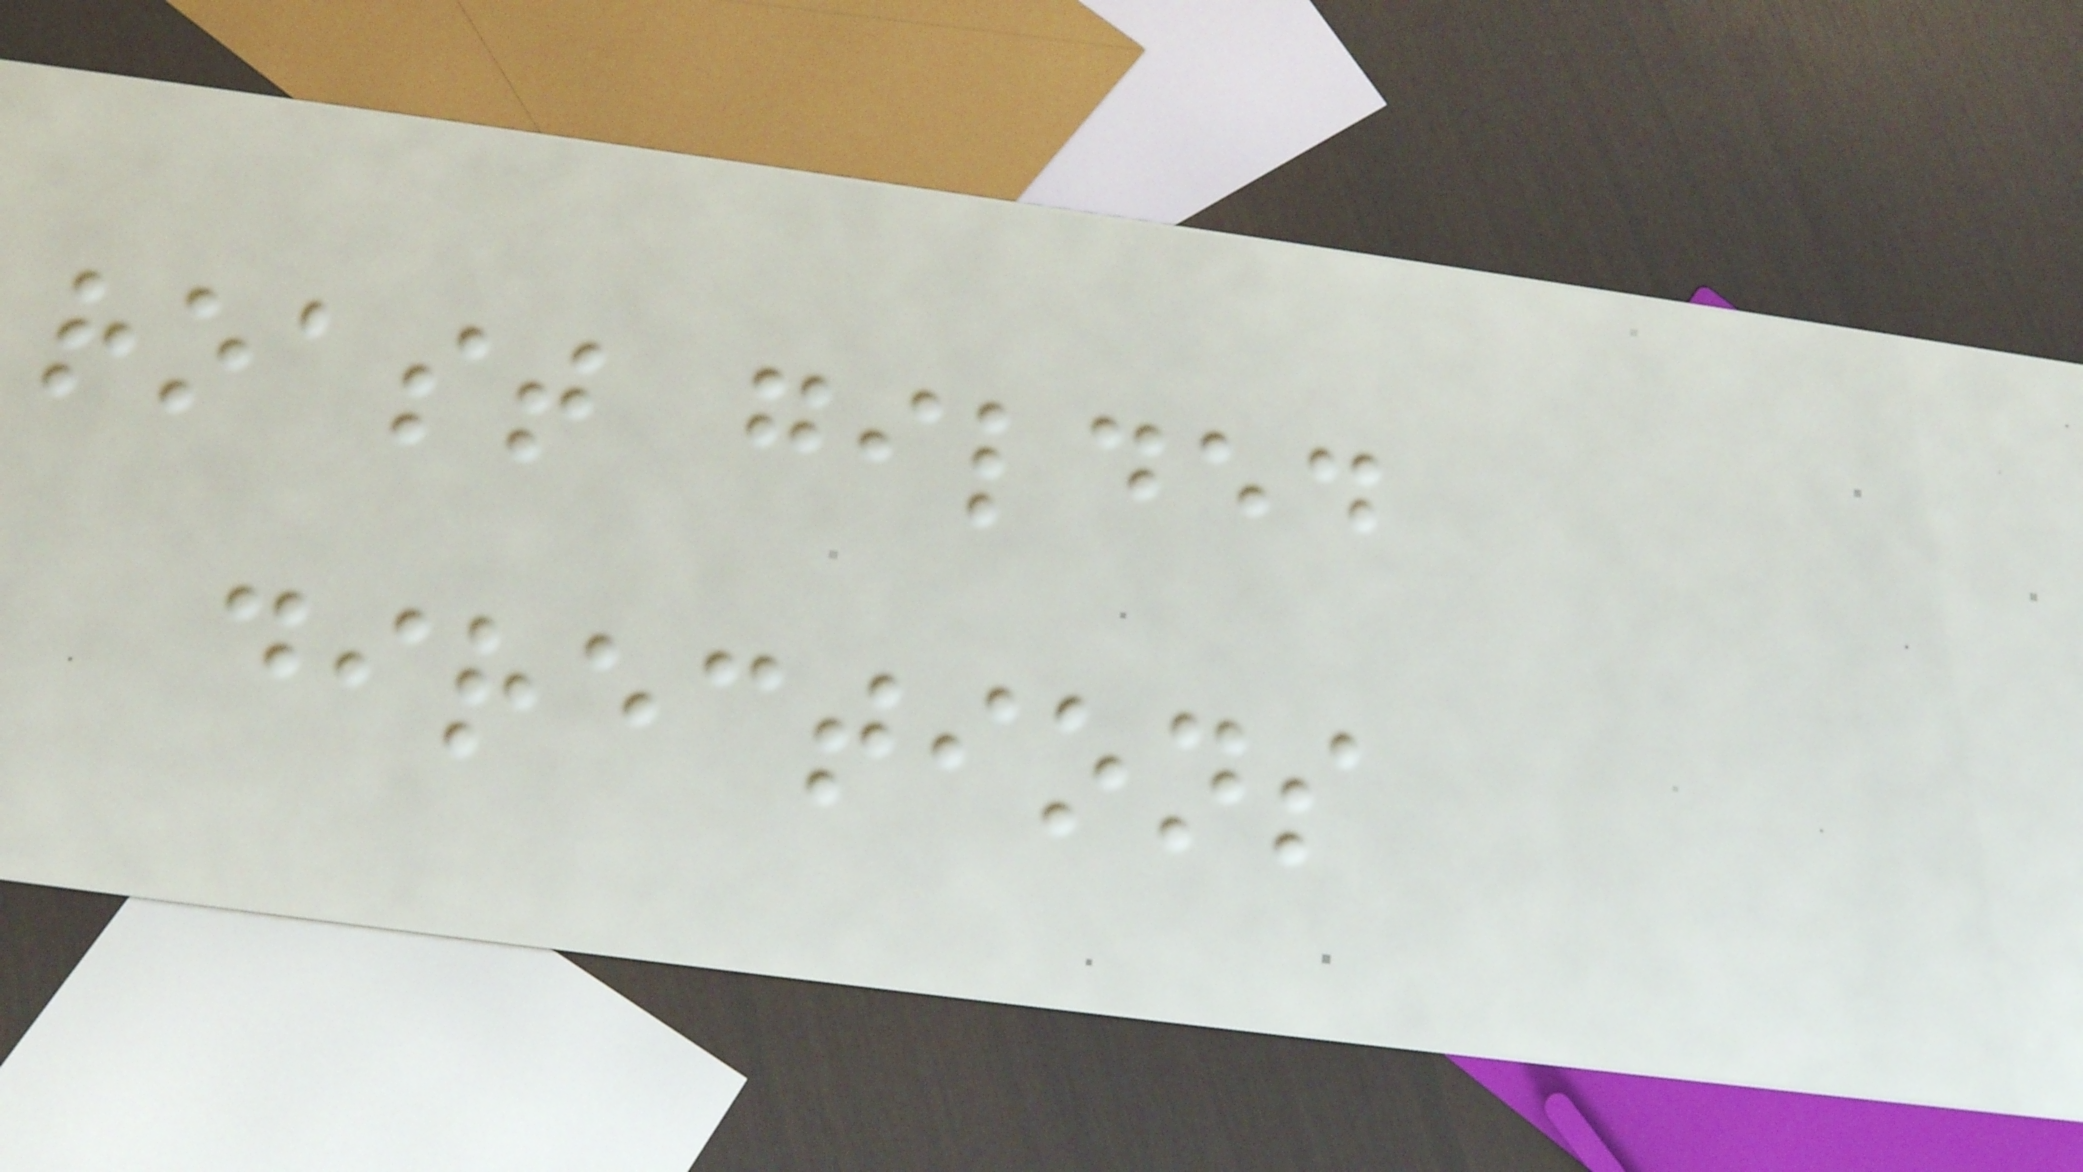roast gilded
directions
